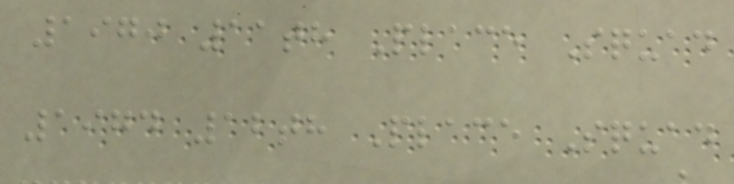1970 11th Place Squad
1974 12th Place Squad
